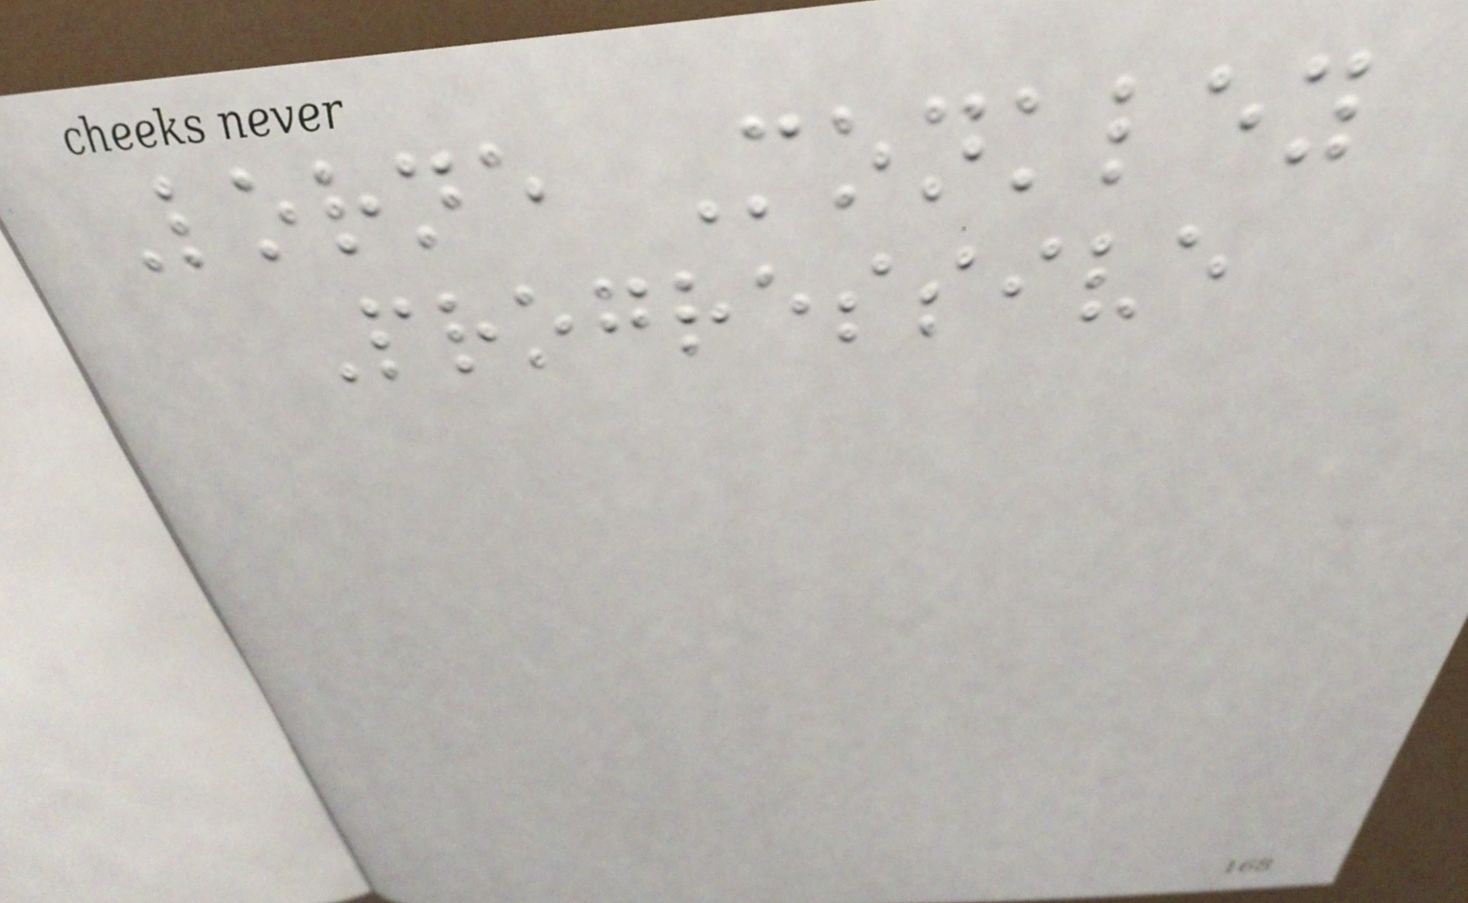Lorne Monkley
Progressive
